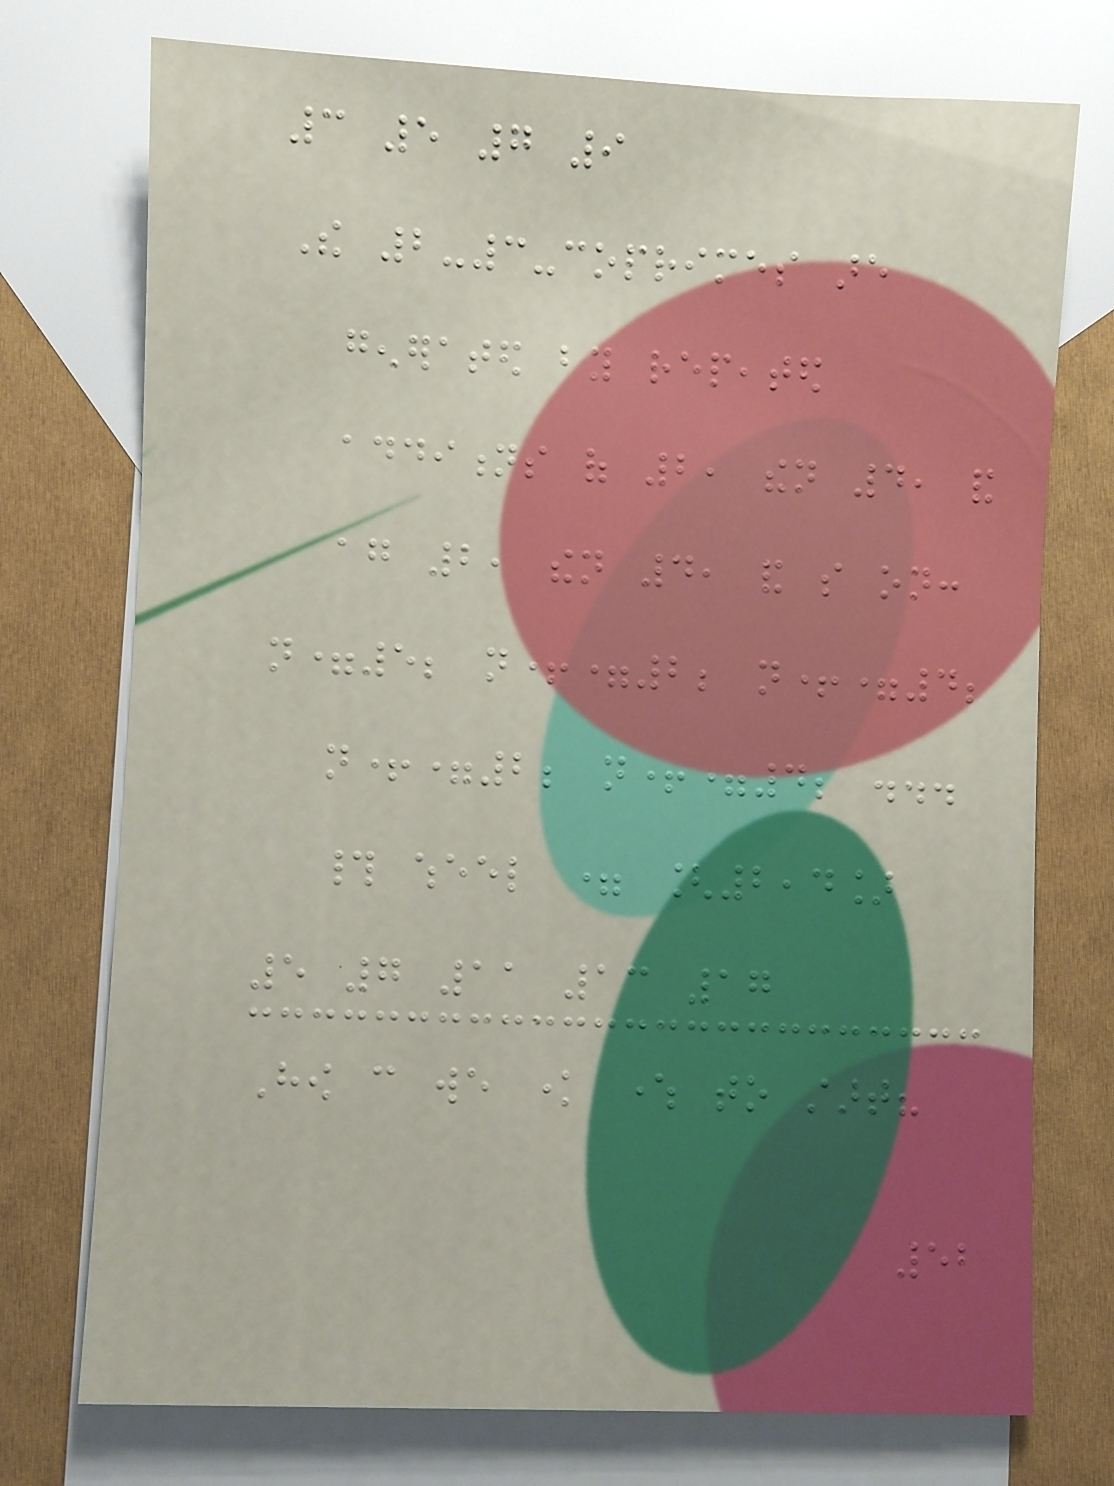3 5 7 9
The 2-3-coprimes are
generated by repeated
additions of 2, then 4, and
again 2, then 4, and so on:
n=5; n+=2; n+=4;
n+=2; n+=4; ...
# wheel = [2,4]
5 7 11 13 17
How can we know where to start?
52
